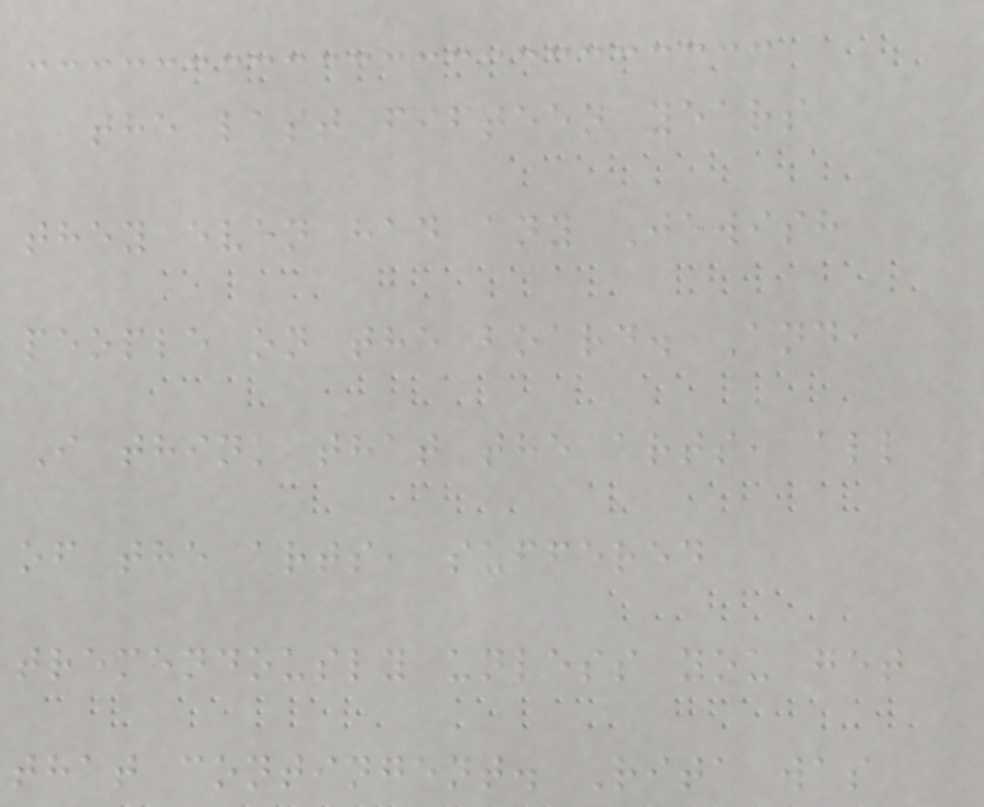the last fifteen years
they even had any Jewish
people on the board. And,
I think that the arts, all
of the arts, suffered
tremendously unless you get
that contingent. Rita was
